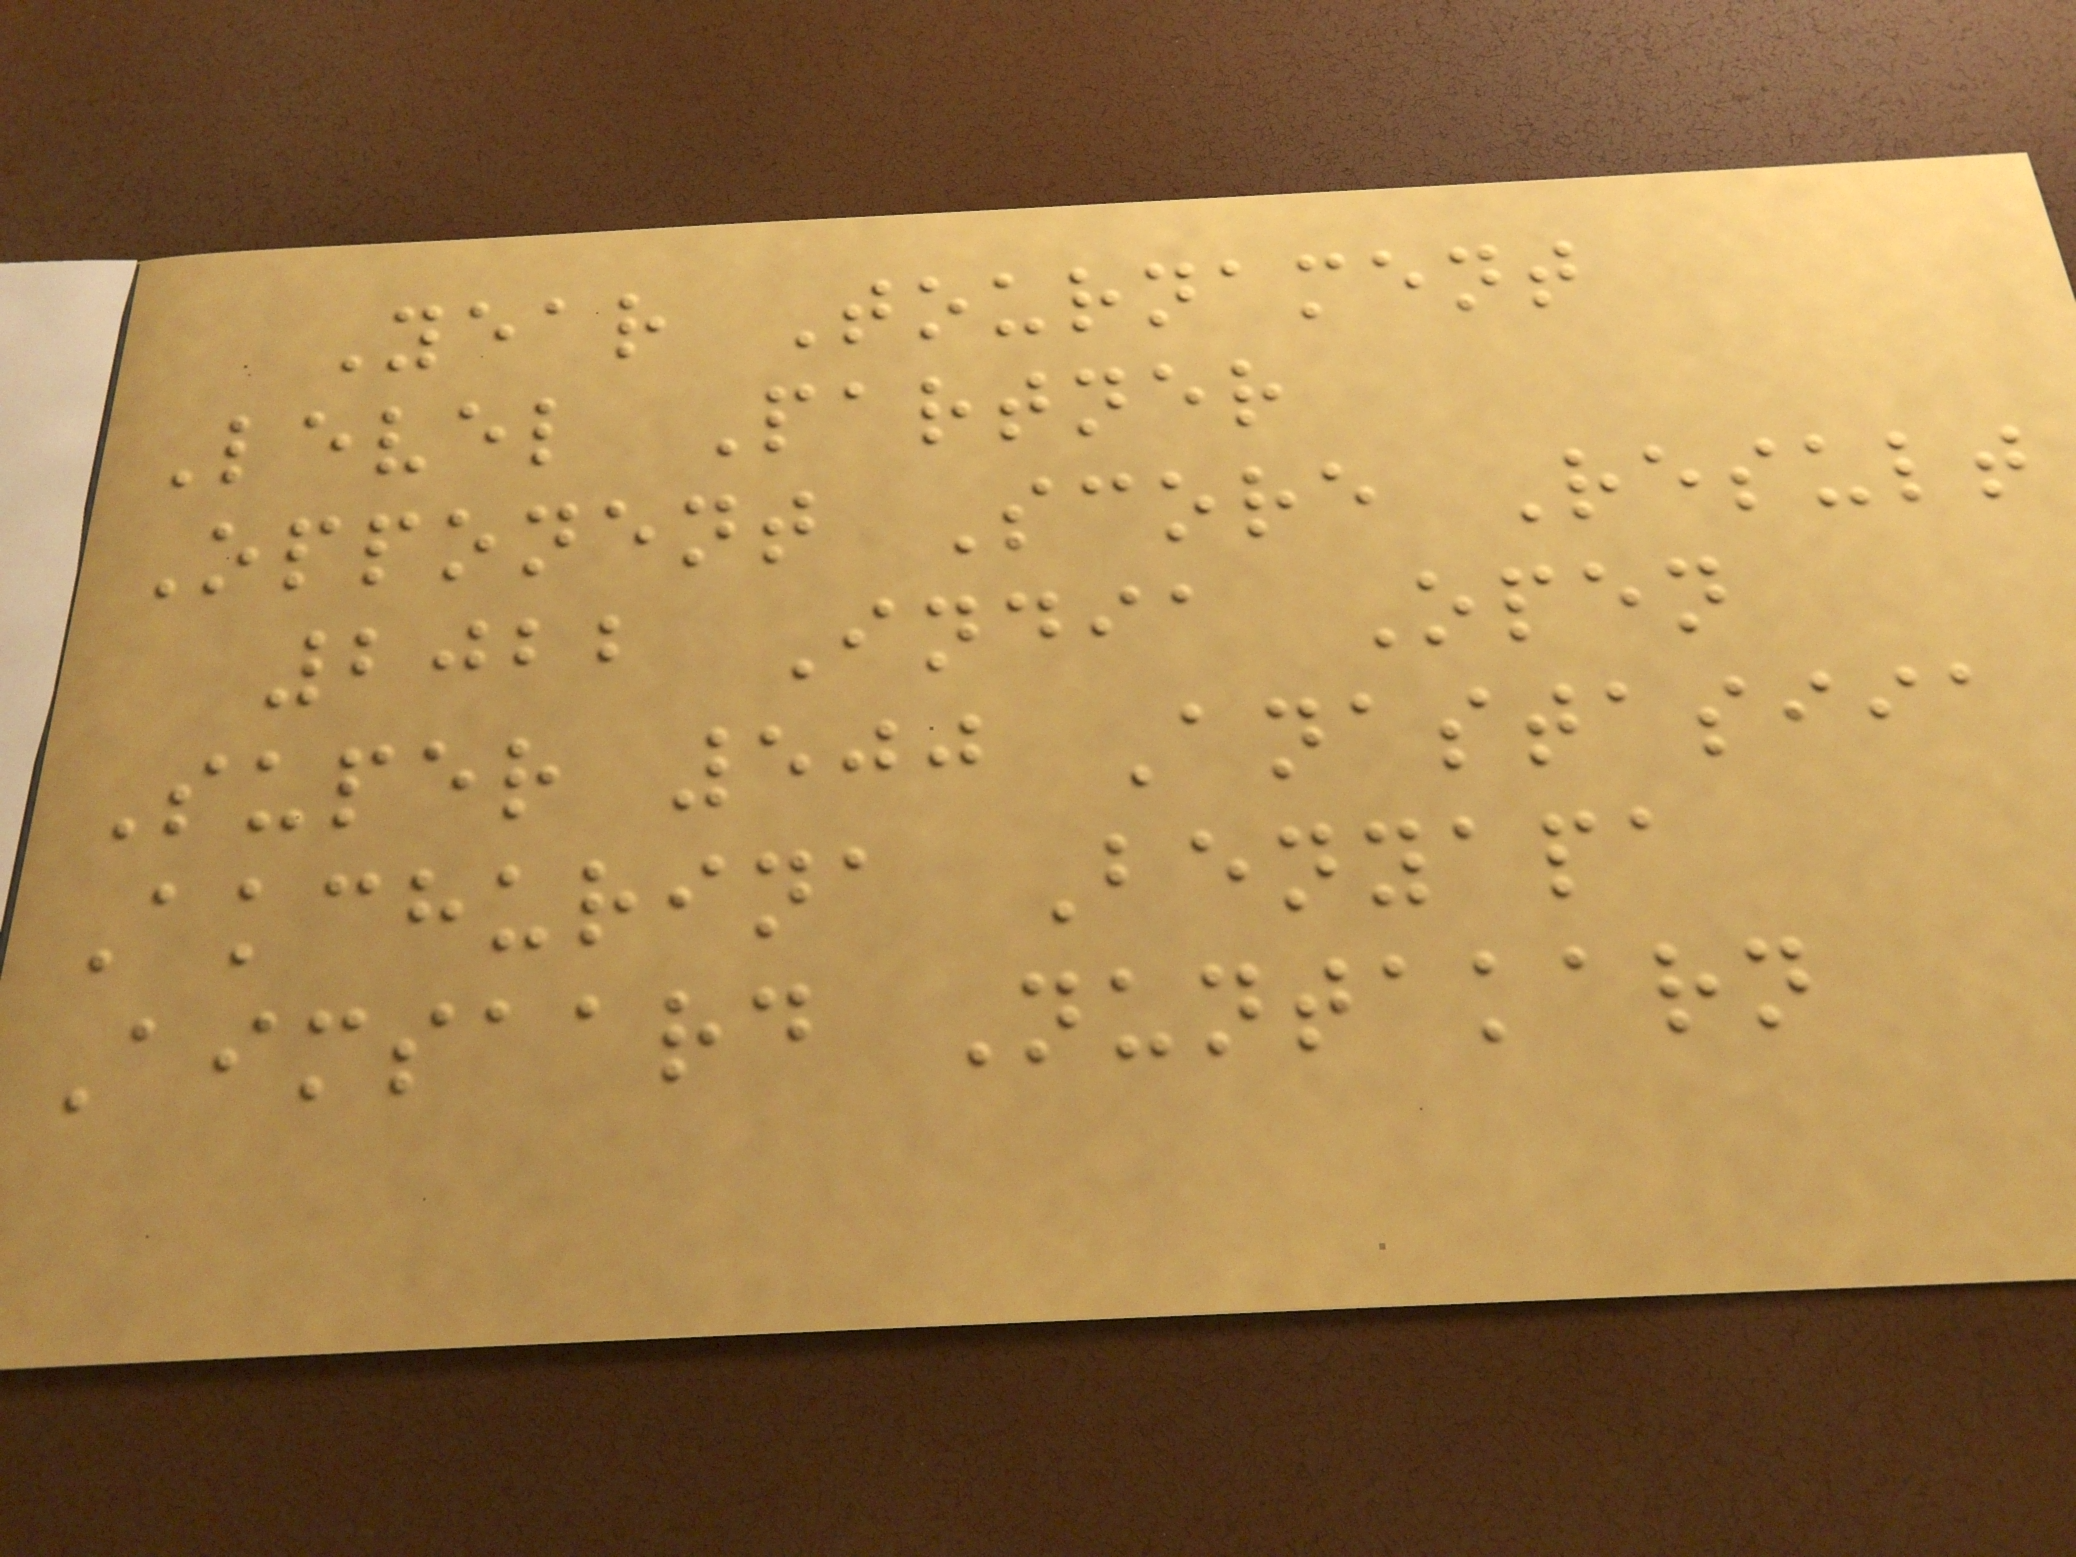Year Tournament
Level Partner
Opponent Score Result
2022 India Open
Super 500 Anastasiia
Akchurina Benyapa
Aimsaard Nuntakarn
